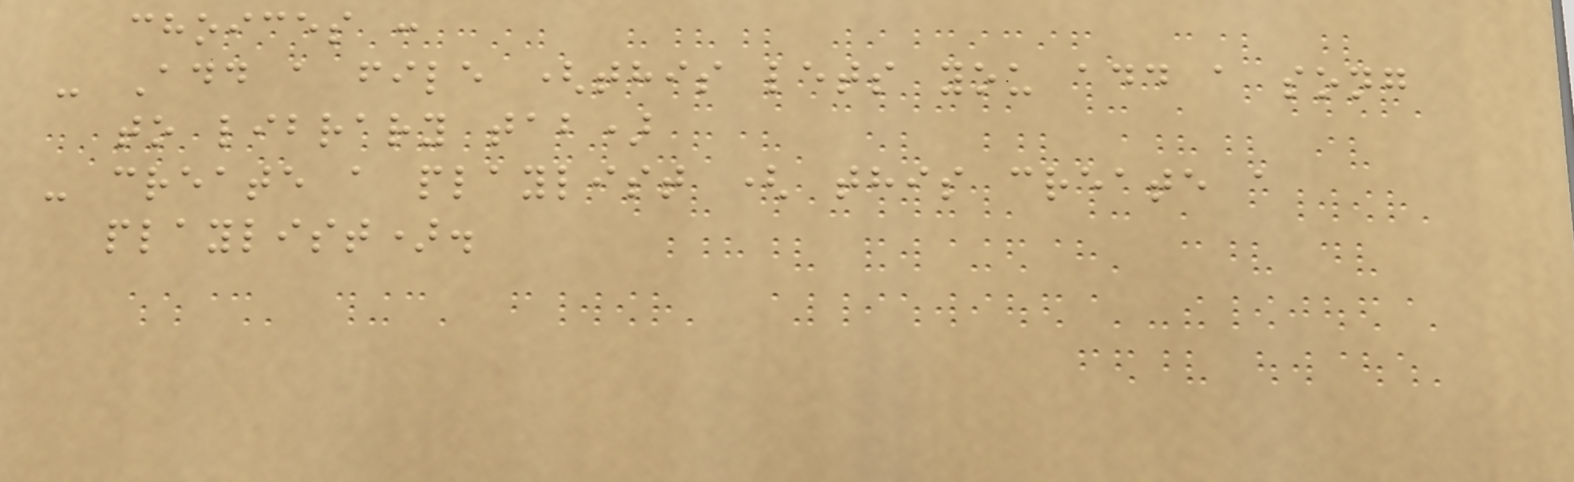choices :
- Add a file (this lets you add a song
to library tab)
- create a playlist ( this create a
playlist).
